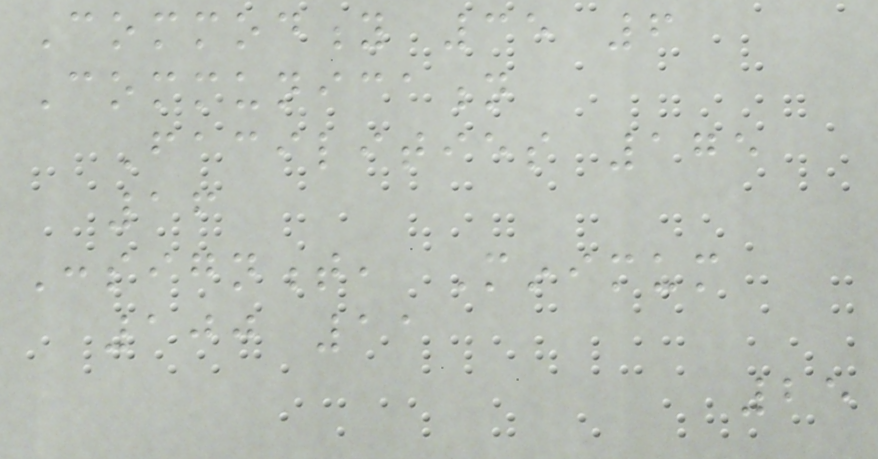Commodity 35 6
Communication
Facilities 175
16
Consignment, Minimum
100 11
25
